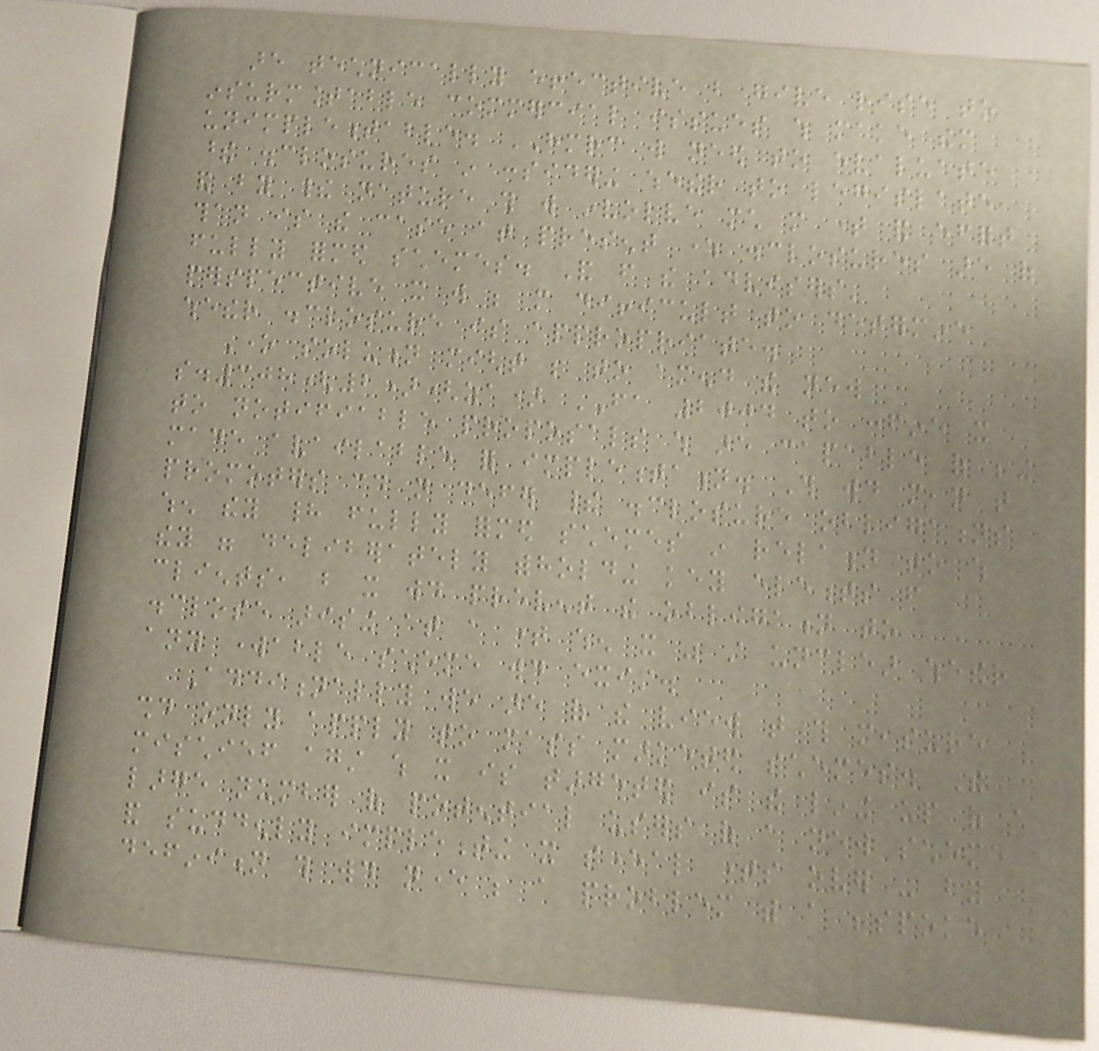are technically effective but give rise to
insurmountable commercial issues which make them
unimplementable. HMRC will need to evaluate
these disclosures in considering whether to legislate,
and by their nature this will involve much more time and effort
than is the case at present where disclosures are of
fully formed schemes. And from the advisers'
perspective it will be more difficult to determine
whether disclosure is appropriate.
One solution might be to amend the new
s.308(2)(za) FA 2004 to confine it
to notifiable proposals which are capable of being
made available for implementation. This would mean that
promoters could not defer their disclosure obligations
when they had fully formed schemes in relation to which
they were deliberately withholding key elements from
clients, but it would prevent the obligation to
disclose arising at a time when it was still unclear whether
any workable scheme would exist.
Additionally we are of the view that this measure
should only apply to mass marketed schemes. The
mischief against which it is targeted is the lining up of a
large number of potential users of a new scheme
and suddenly implementing it several times over - by
definition this would never be a problem with a bespoke
